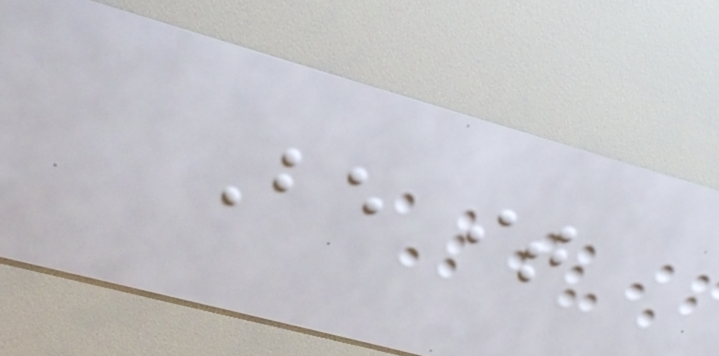Be it
